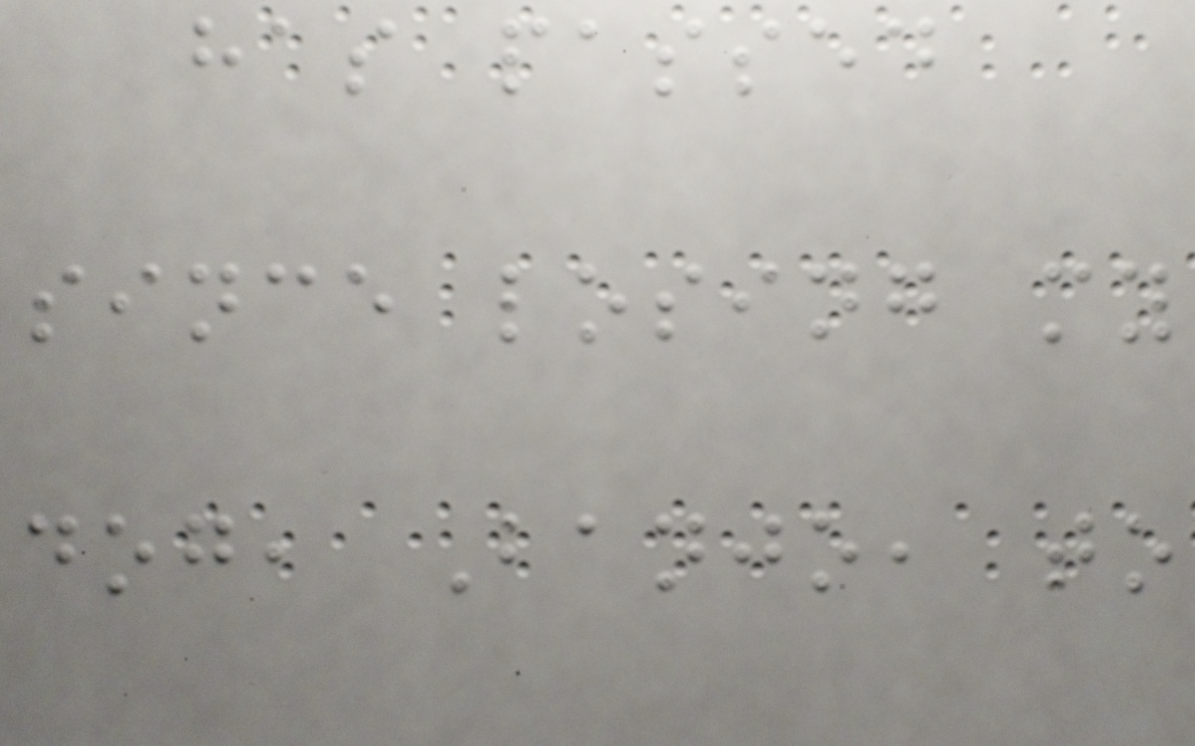has passed
since losing my
dog, Banjo, to
